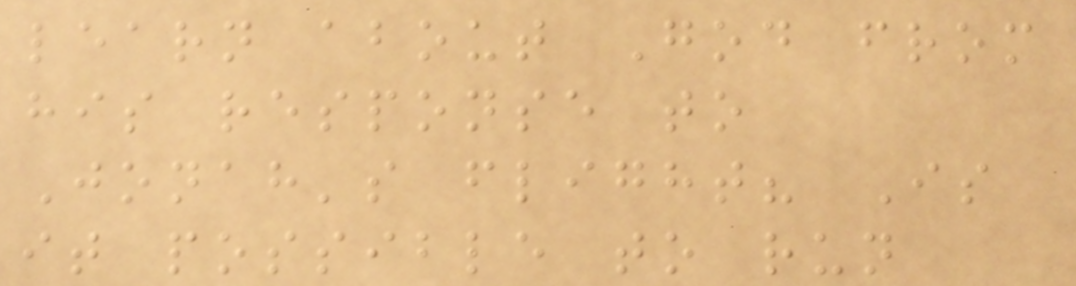learn about God from
his response to
Jonah's flight? Is
it possible to run
